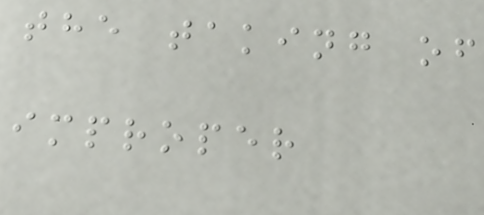the taking of
improper
